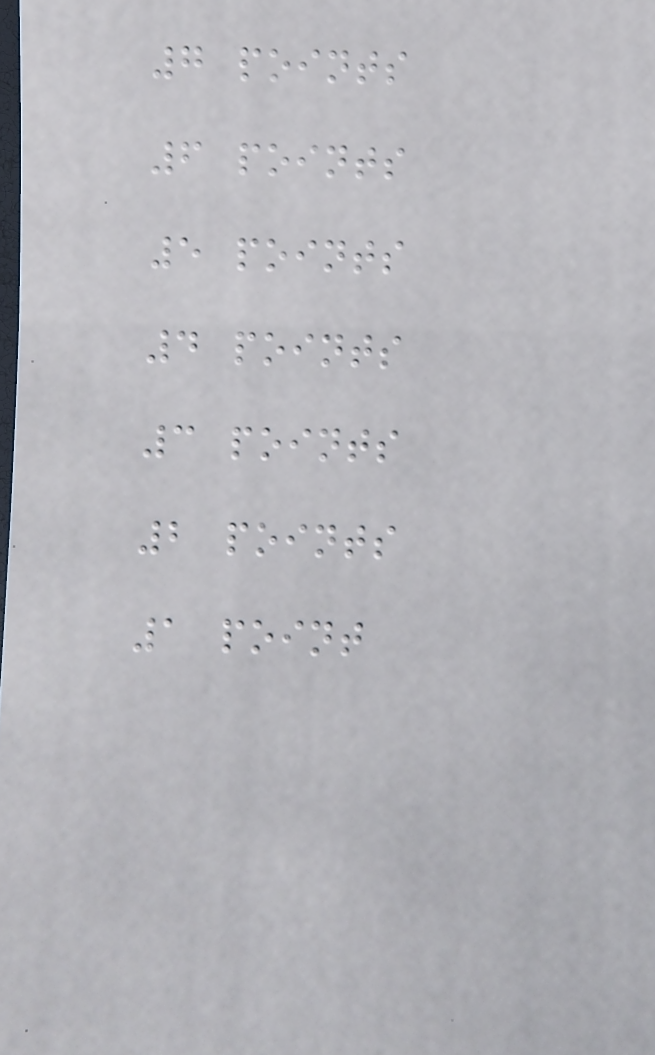7 points
6 points
5 points
4 points
3 points
2 points
1 point
